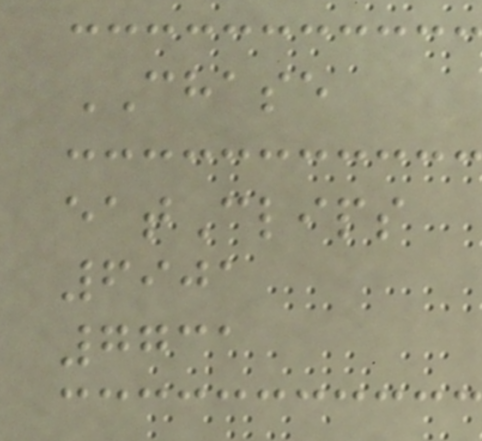CHASE
eatClips
6901
7731
